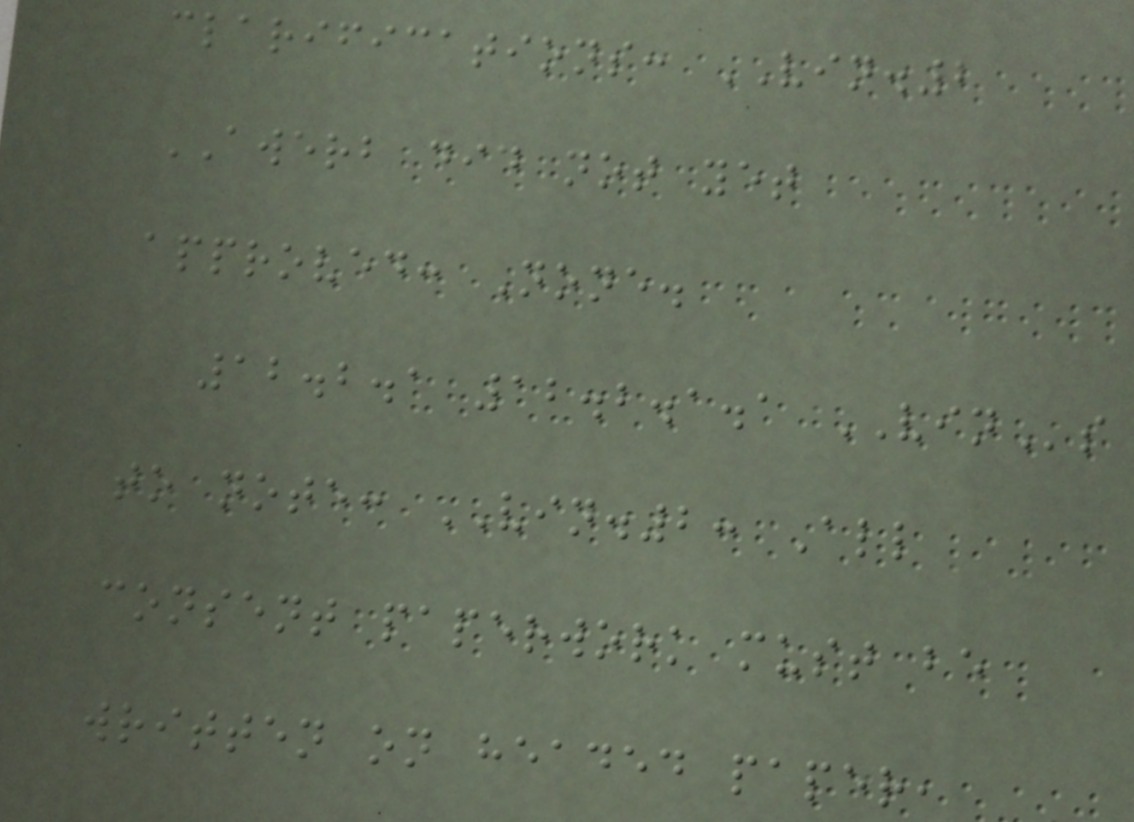clarifications: VIN.2
AWERB did not yet
approved: None.
12.2.1 12.2.1.1 VINs
to note: VIN.2: All
consent paperwork must be
written on headed paper,
